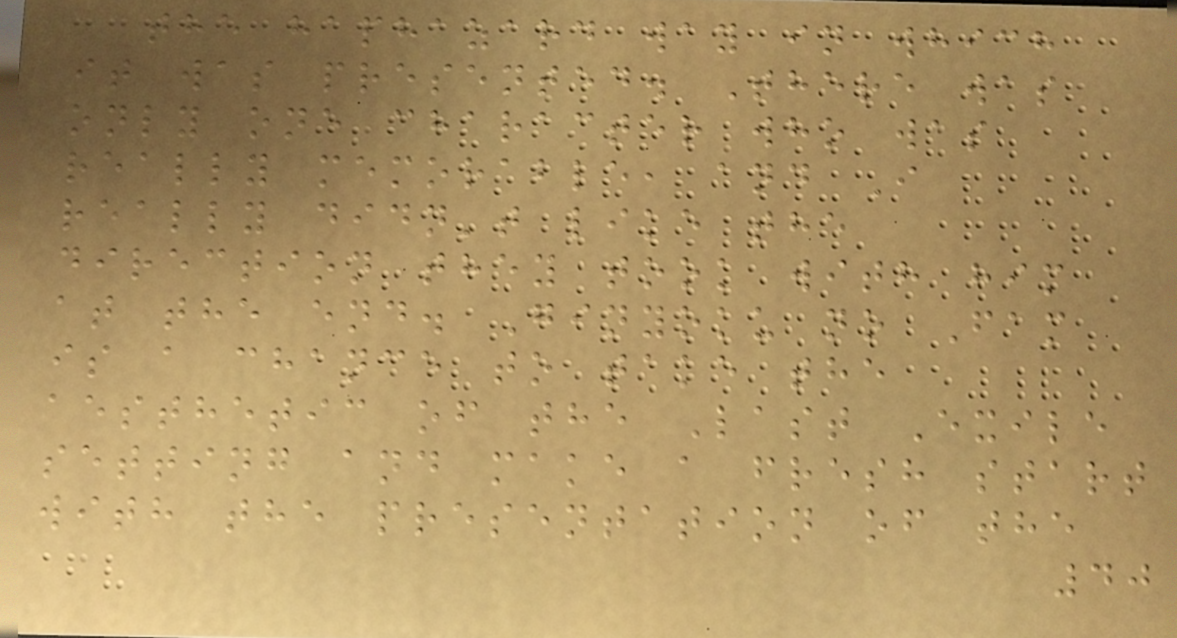the haphazard way in which
it was presented. There was
only one character who was
really memorable, and I
really didn't like the
direction they took with him
at the end. Ginyoku no Fam
is a chance to take the
aesthetic of the Last Exile
setting and make a fresh start
with the presentation of the
40
